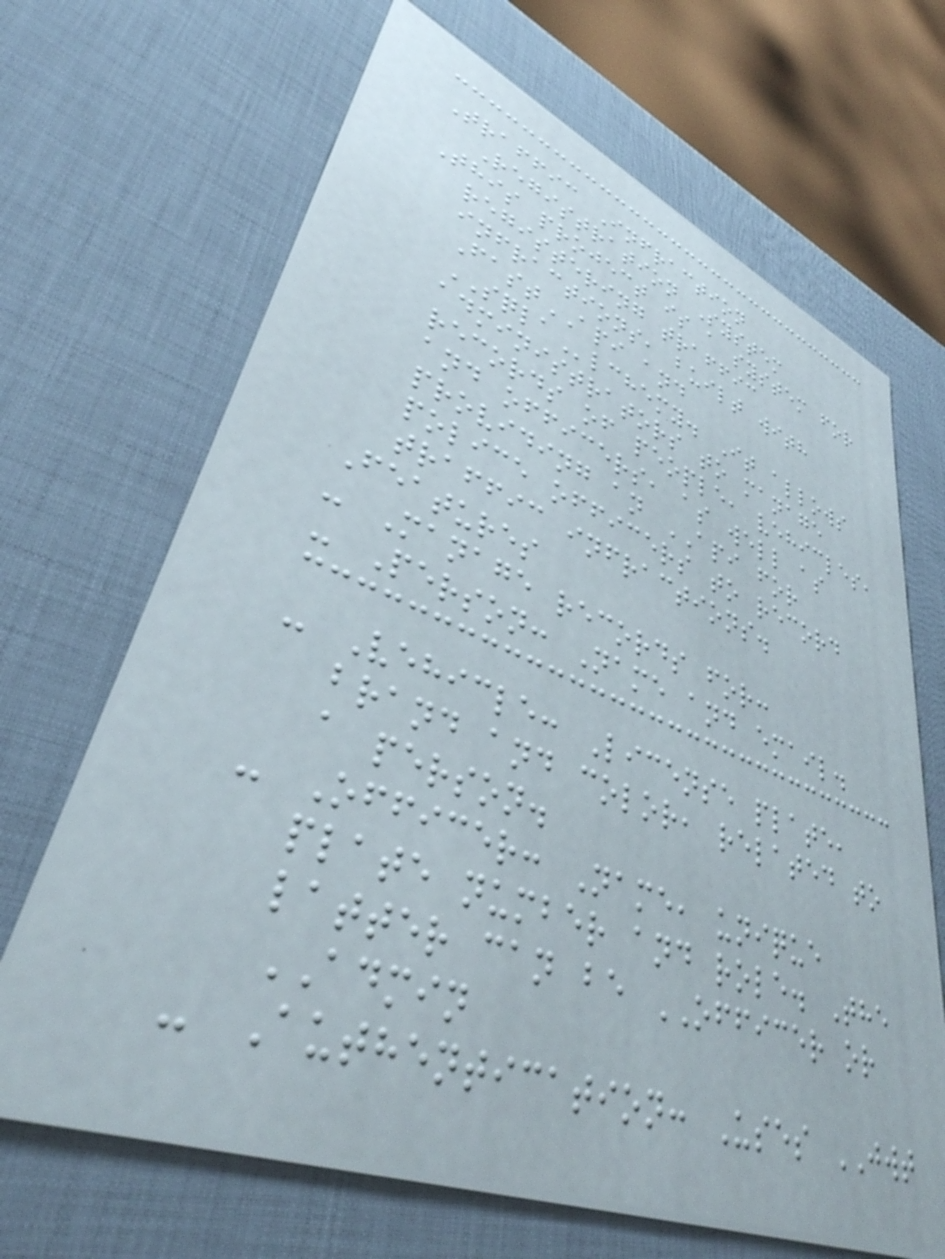Traffic Infraction
Registration System
This project is a system for
registering traffic
infractions, built with
FastAPI and
SQLAlchemy. It allows
administrators to manage
records of people, vehicles,
and officers, as well as
providing an API for
police officers to record
traffic infractions.
Features
- Manage records for:
- Person: Name and email.
- Vehicle: License plate,
brand and color, related to
a person.
- Officer: Name, unique
plate number and role. The
latter can be OFFICER or
ADMIN
- Authentication: Uses JWT
